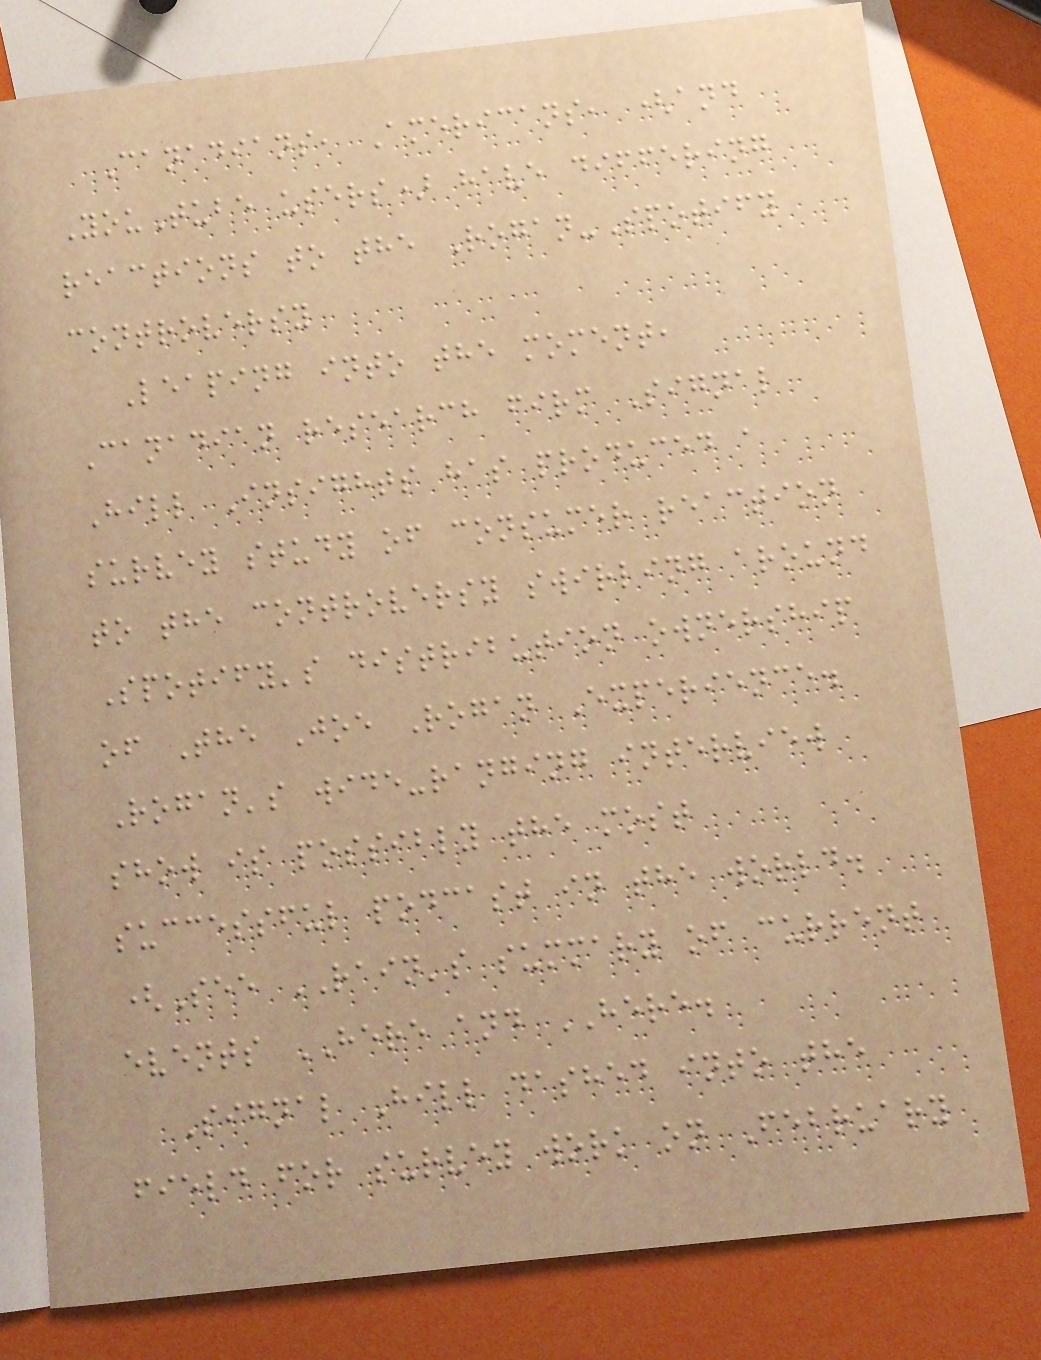Canadians, Americans, (and
YouTube users) have differing
reactions to the Rogan-Spotify
controversy
Leaping into the moment,
Canadian research firm Signal
Hill Insights has produced a
survey study of consumer reaction
to the controversy swirling around
Spotify's distribution ownership
of The Joe Rogan Experience.
Rogan's wide-ranging interview
show is possibly the most
successful podcast in the world.
(See RAIN's summary of current
events HERE and HERE.
Signal Hill dashed into the
field for survey work on February
